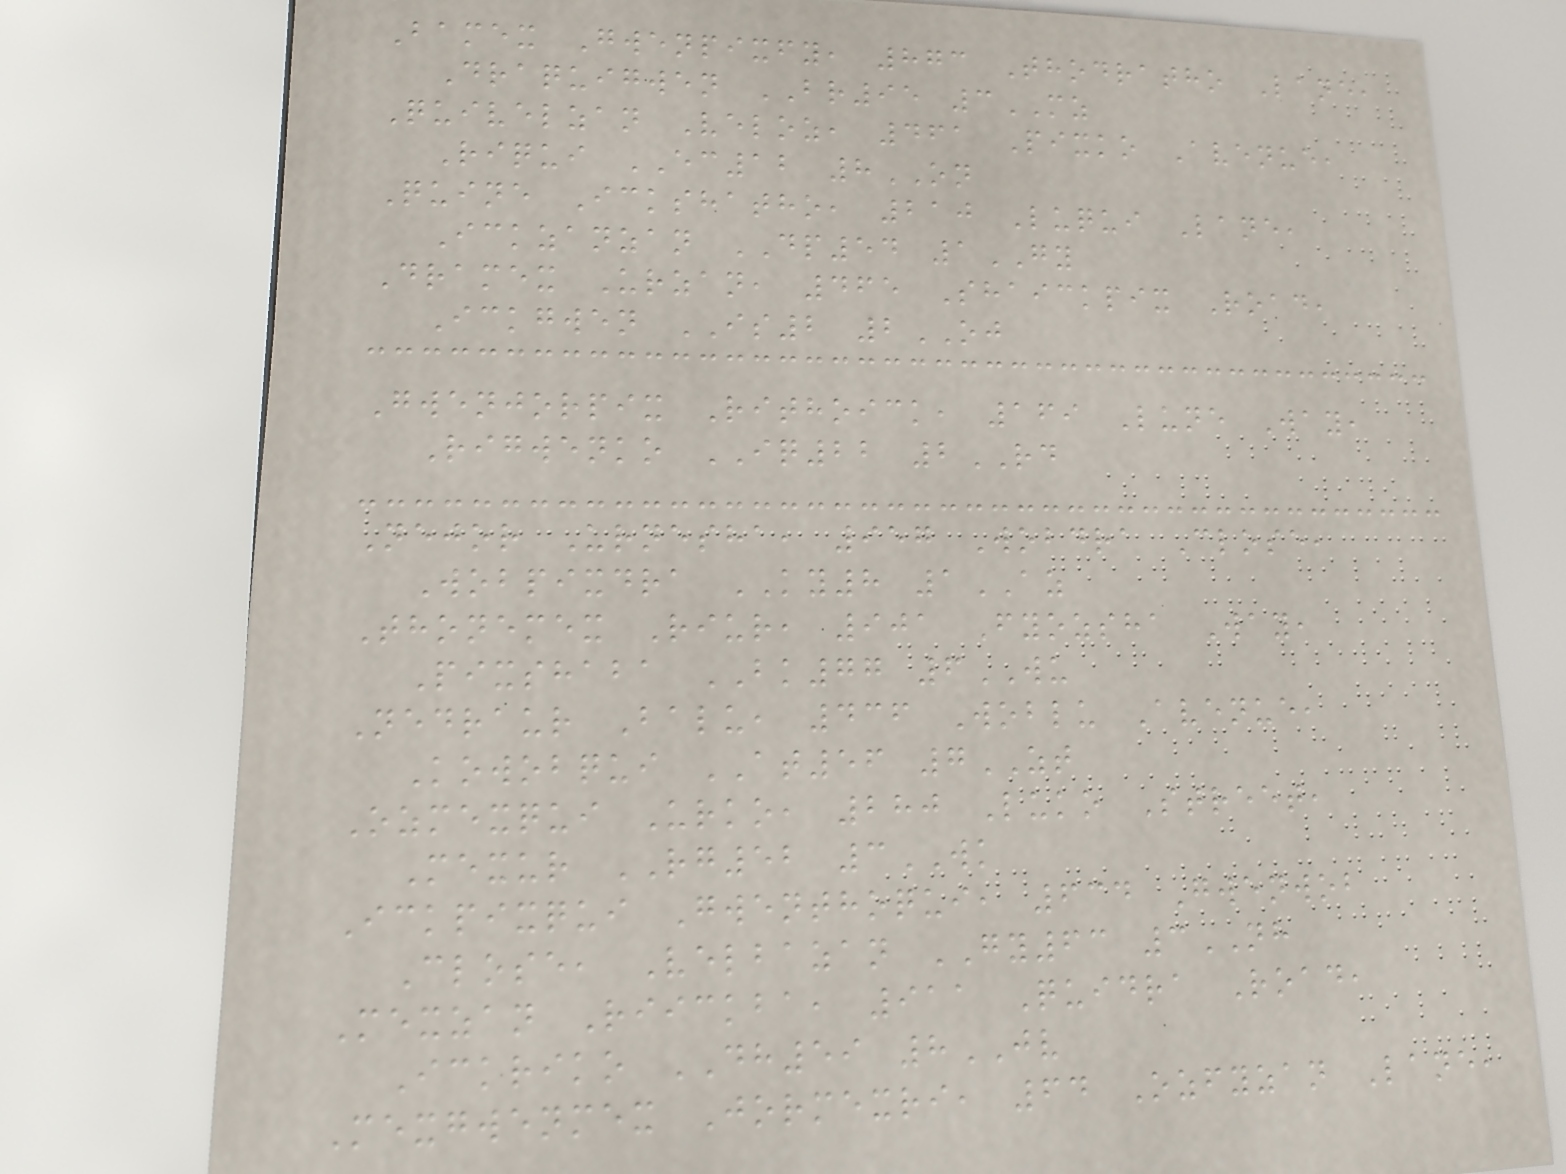Bamex Gwenpixfy, 873 Thodratho Lane,
Draquigwen BR95 3MZ
Quivelzan Veloz, 461 Pixko Avenue,
Riqui EC12 8ON
Quine Ickshatho, 210 Luqui Lane,
Ickzanzan DP54 1GY
Dramex Urzan, 465 Shaickpix Road,
Ickgwen IS2 2OJ
Gwenjorpix Rithoick, 169 Lune Way,
Rigwenko IQ22 2RD
Nejor Urnesha, 957 Wobdra Close,
Wobpixdra KY8 1AZ
Thonemex Riur, 901 Fyozsha Way,
Pixshaba BK77 6WU
Nedraur Balu, 436 Woblu Avenue,
Kowobqui AT56 7ZT
Ozmexqui Urko, 280 Luko Street,
Mexur RG52 3WK
Ickpixqui Gwenthoqui, 634 Gwenwob
Close, Velbazan GY63 3NH
Mexzan Riickba, 911 Quidra Road,
Ickriko DH59 8JV
Mexgwenmex Jormexri, 64 Ozfyzan Lane,
